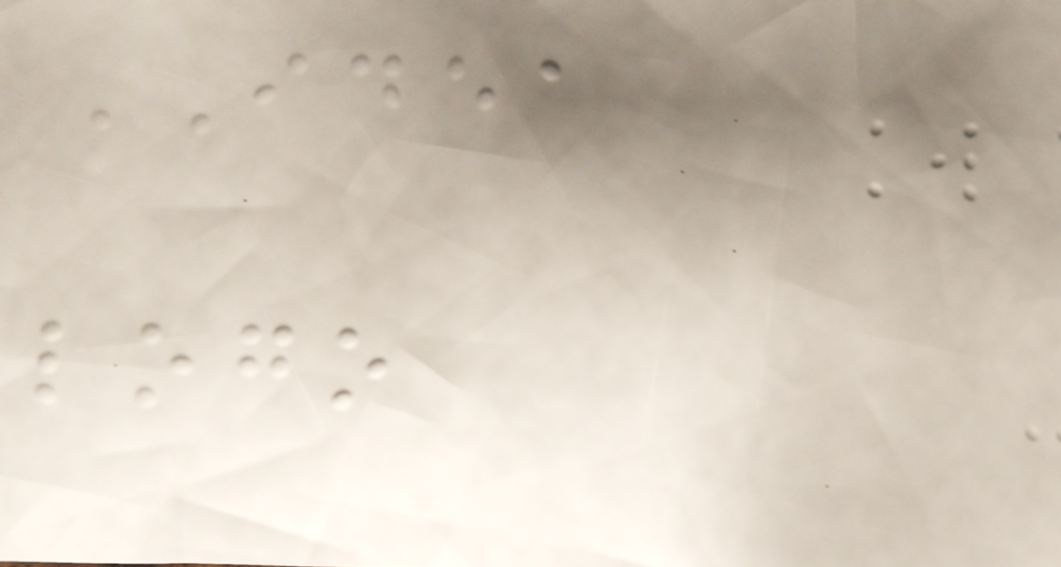IDEA
logo
